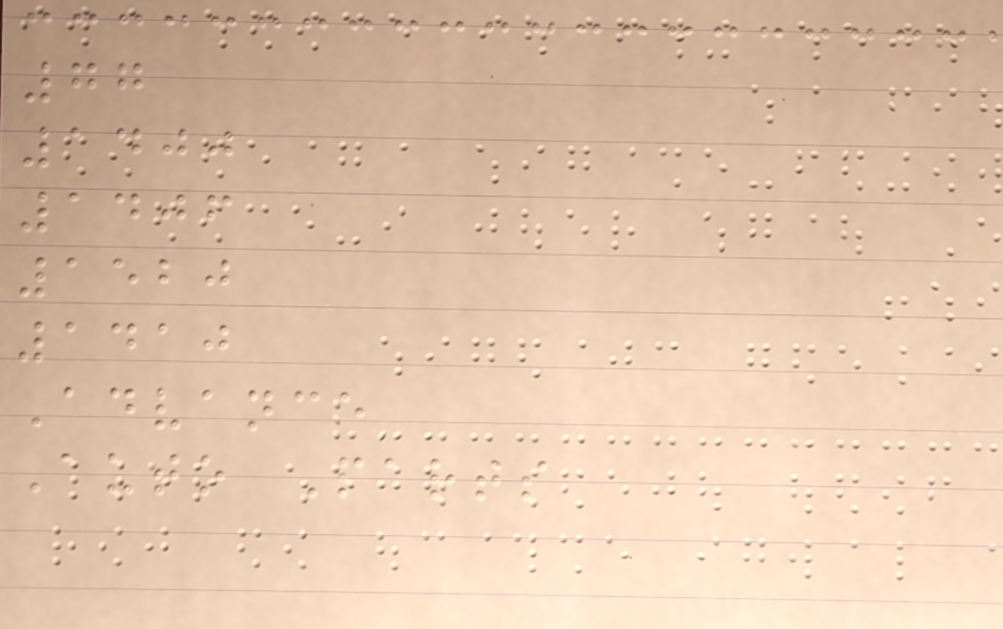77
1400
1406
1520
1410
Advance
Auto Parts
